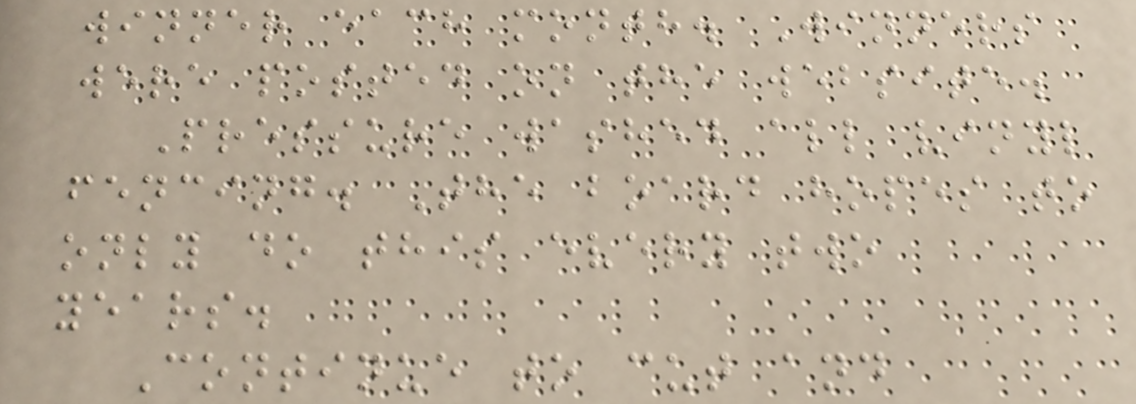winner each month. Winners
were posted on the website.
Pressure washed all vinyl
fencing. The board hopes to
only do this every two
years.
Continue to cut and
